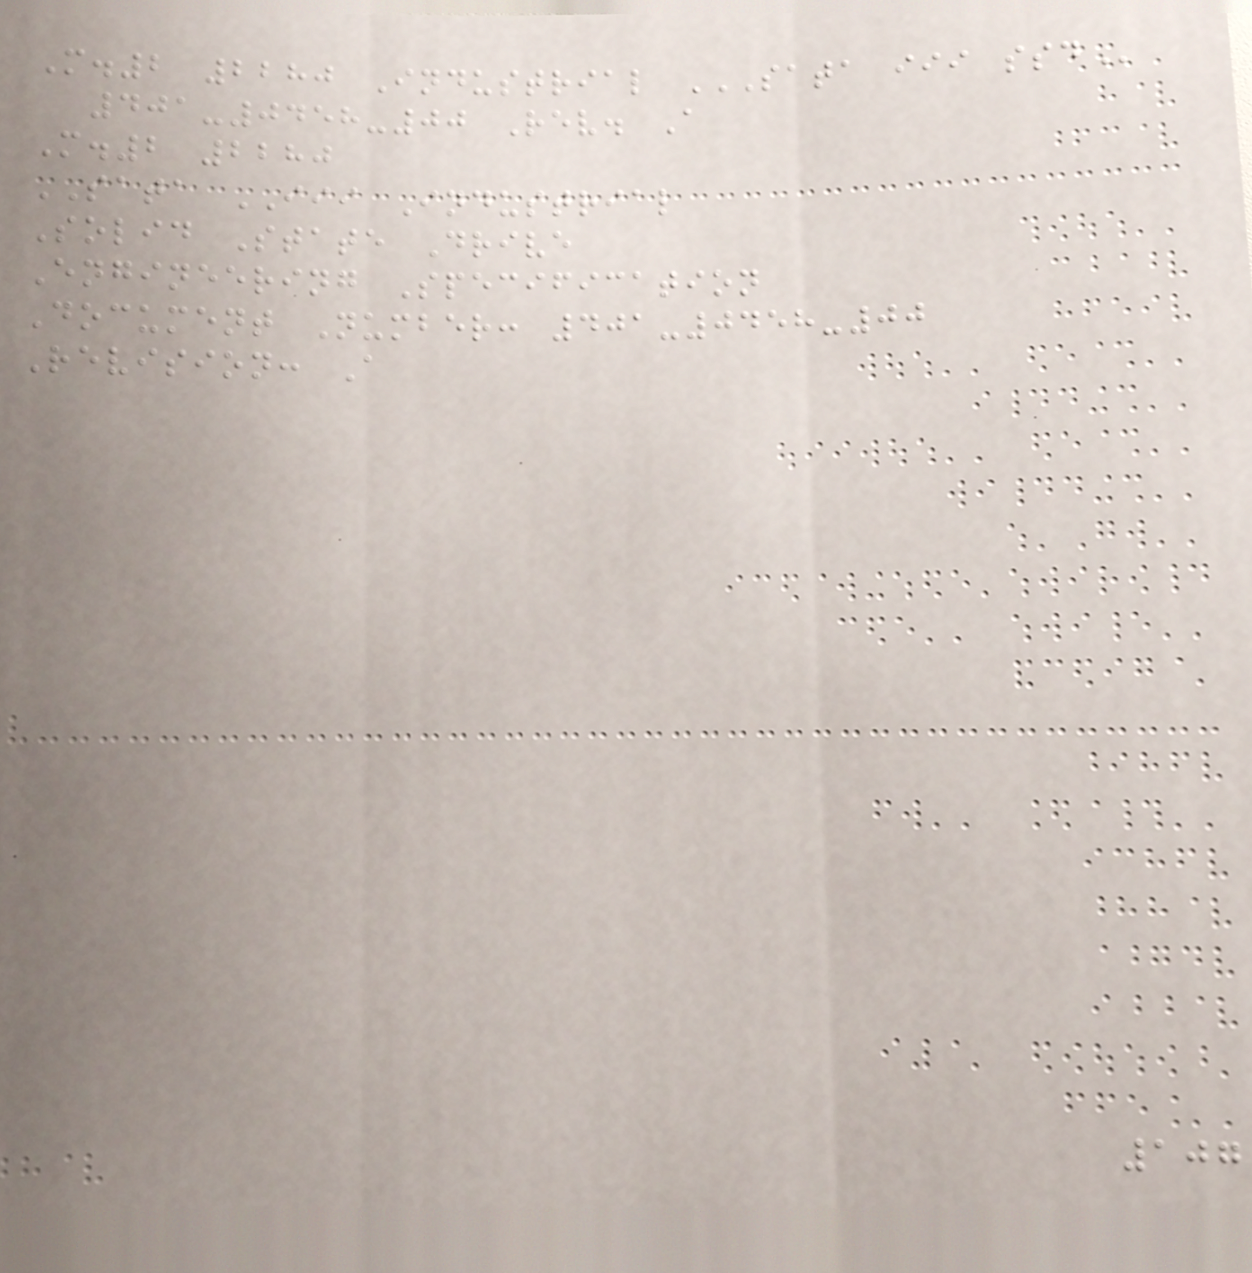M.2 2280 Industrial SATA III SSD
401-0458-00 Rev. A
M.2 2280
SATA III Industrial
Solid State Drive
Engineering Specification
Document Number: 401-0458-00
Revision: A
107
